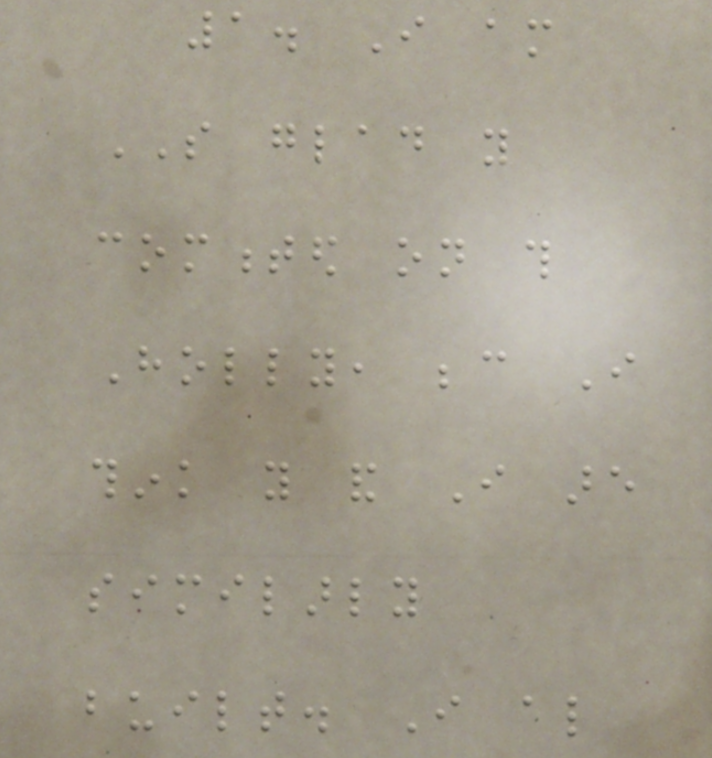1. I am
SO glad you
commented on this
Holly, because I
think you and I are
similarly
built. I also
